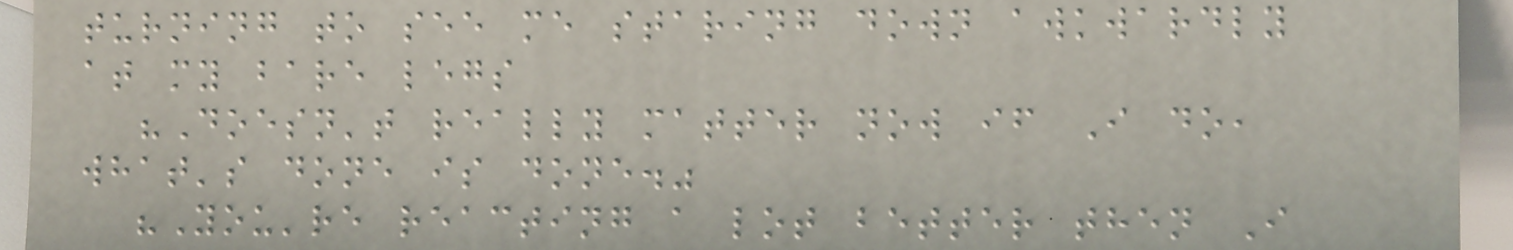turning to see me staring down awkwardly
at my bare legs
"Doesn't really matter now if I do,
what's done is done."
"You're reacting a lot better then I
